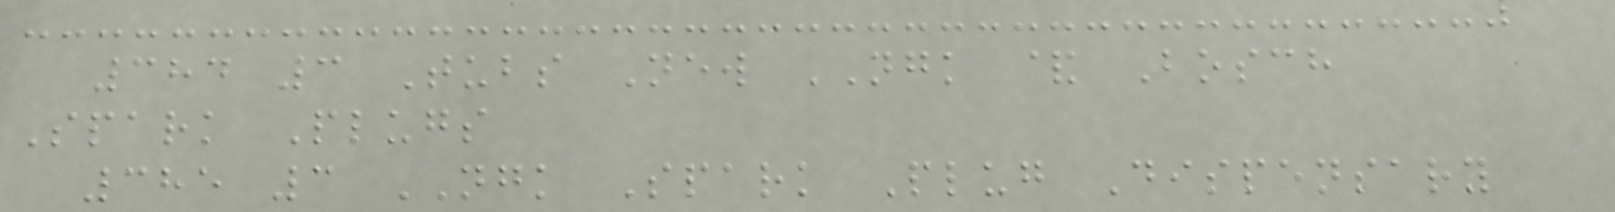384 3 Tubs New NGK & Bosch
Spark Plugs
385 3 NGK Spark Plug Dispensary
